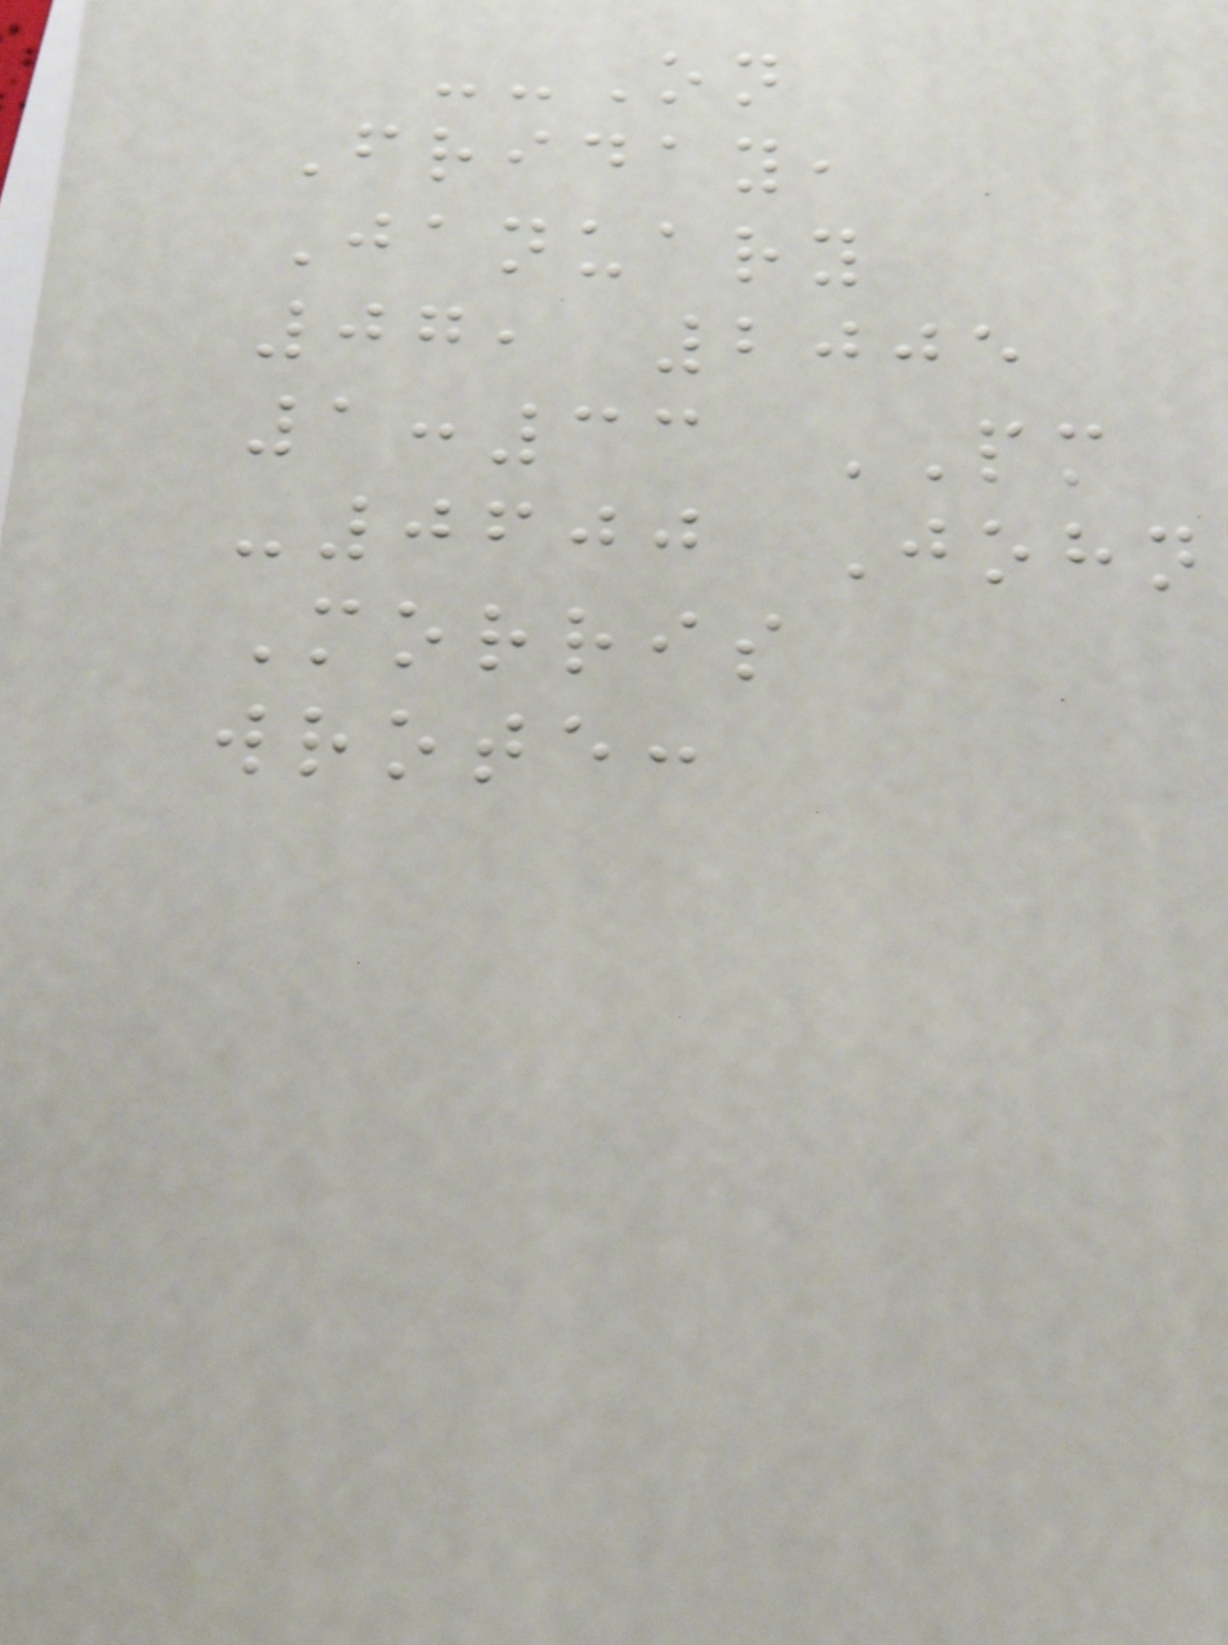--On
Friday,
January
07, 2005
1:33 PM
-0600 John
Morris
wrote:
